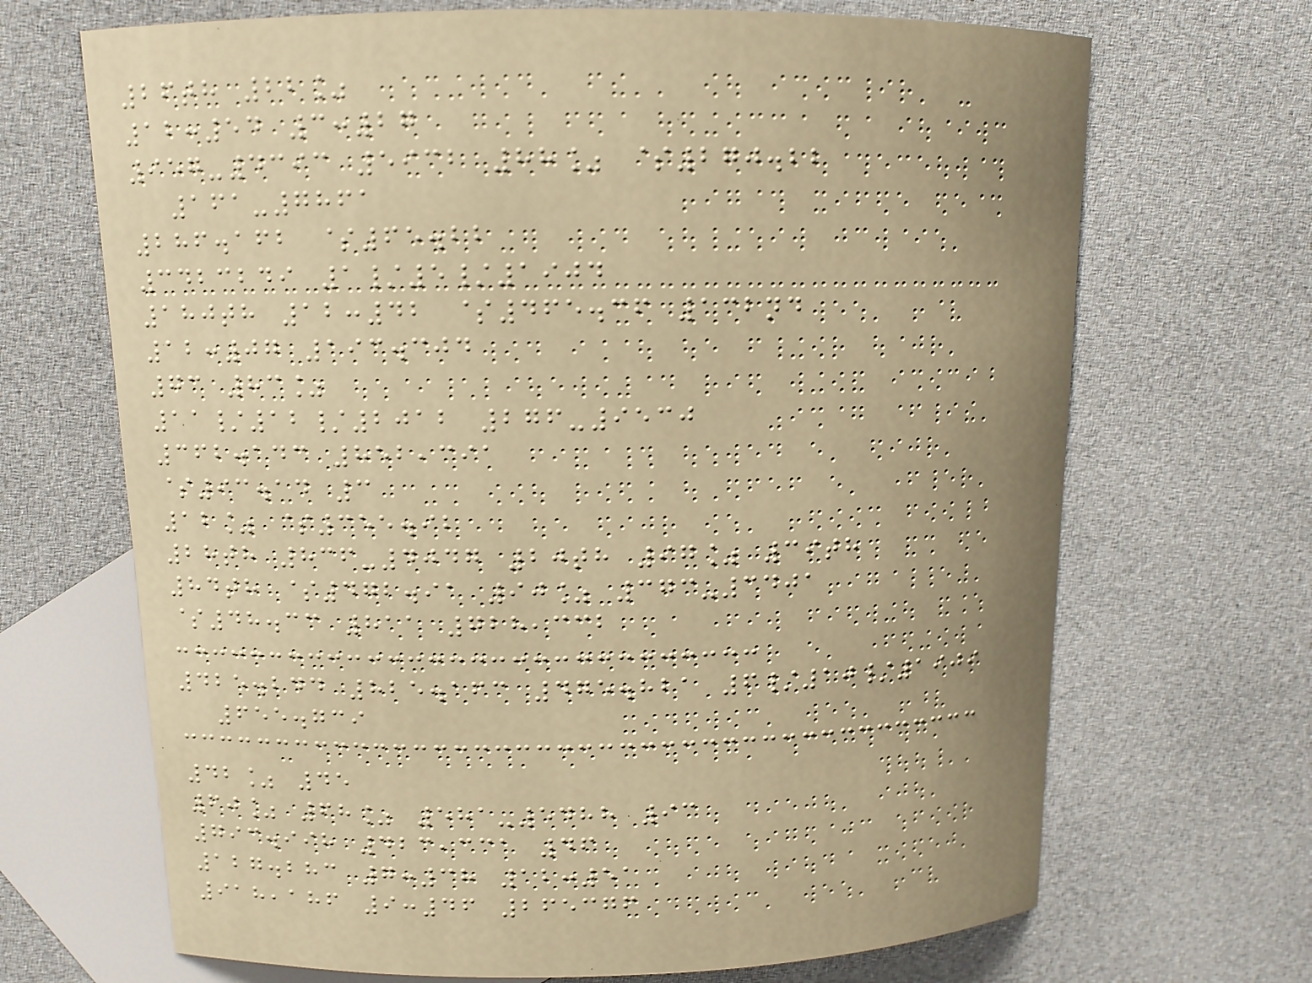26th 22%
12:54 3:27
957-4393 5932 88% $270.22
161-7861
286.162 $65.22
3423249 1/5/1904
180th 12:42 $465.36 132nd
12:07 193.304
73 83%
11/12/2012 276-9530
362.143 852,391
$93.14 3
12% $355.92
28th 836-4047 20th 97% 39th
84th $472.91 90% 373-3401
$48.33 811 728,332
425.244 825.163 475.821 6/10/1909
655.739
42% 45
60% 68% 581-5488 93
793.998 423,331 46
127.283 7:38 12:51
918,186 9:46 265376
